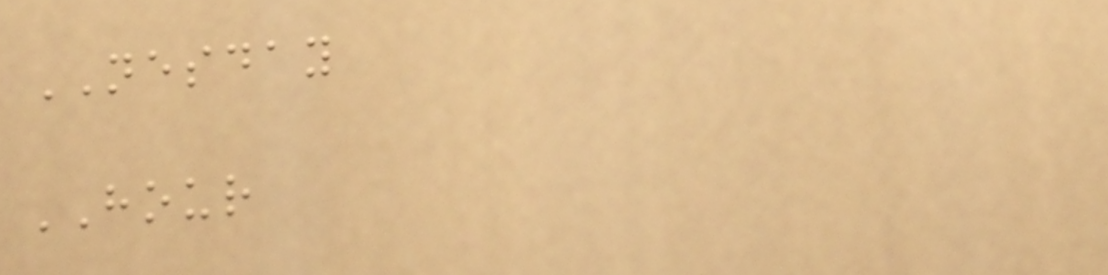NESDAY
HOUR
